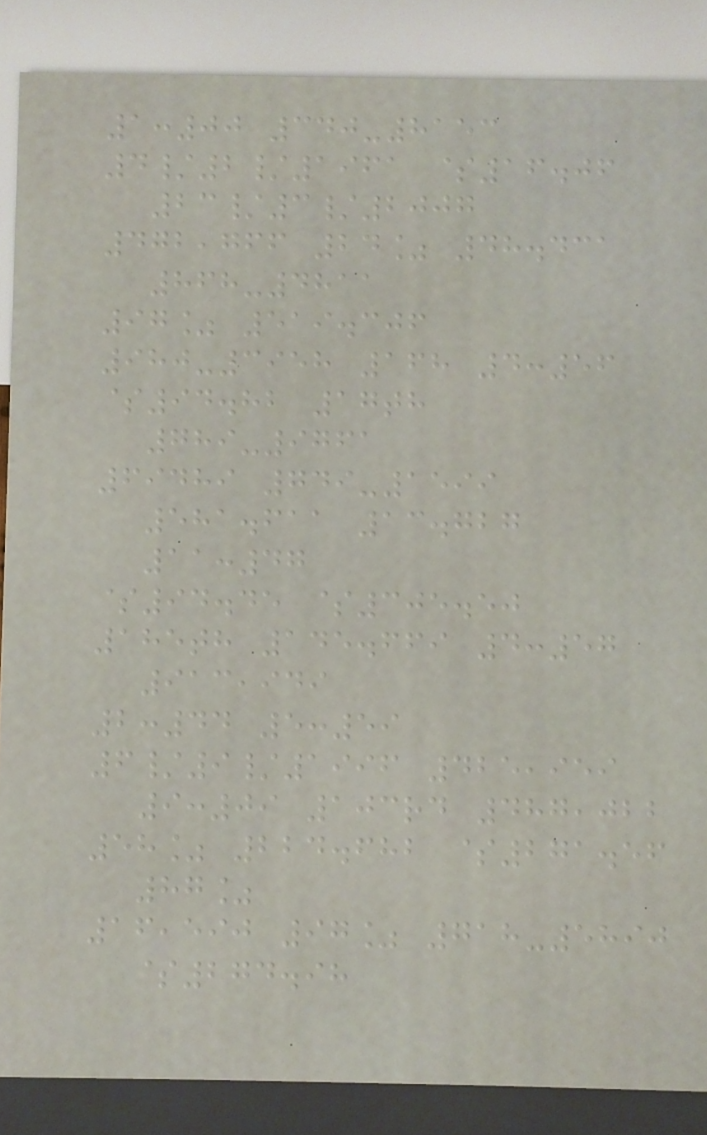1:00 340-8153
4/2/1961 $16.06
23/3/2007
472,766 24% 48.431
868-4811
97% 519.306
980-3958 168 4:56
$94.82 17th
789-9761
69489 749-1599
581.611 13.727
11:47
$94.45 $305.50
185th 145.669 4:57
913,949
2:44 5:59
6/9/1996 425,959
9:09 103rd 487,022
58% 224.682 $271.56
87%
16,590 97% 718-5890
$274.98
